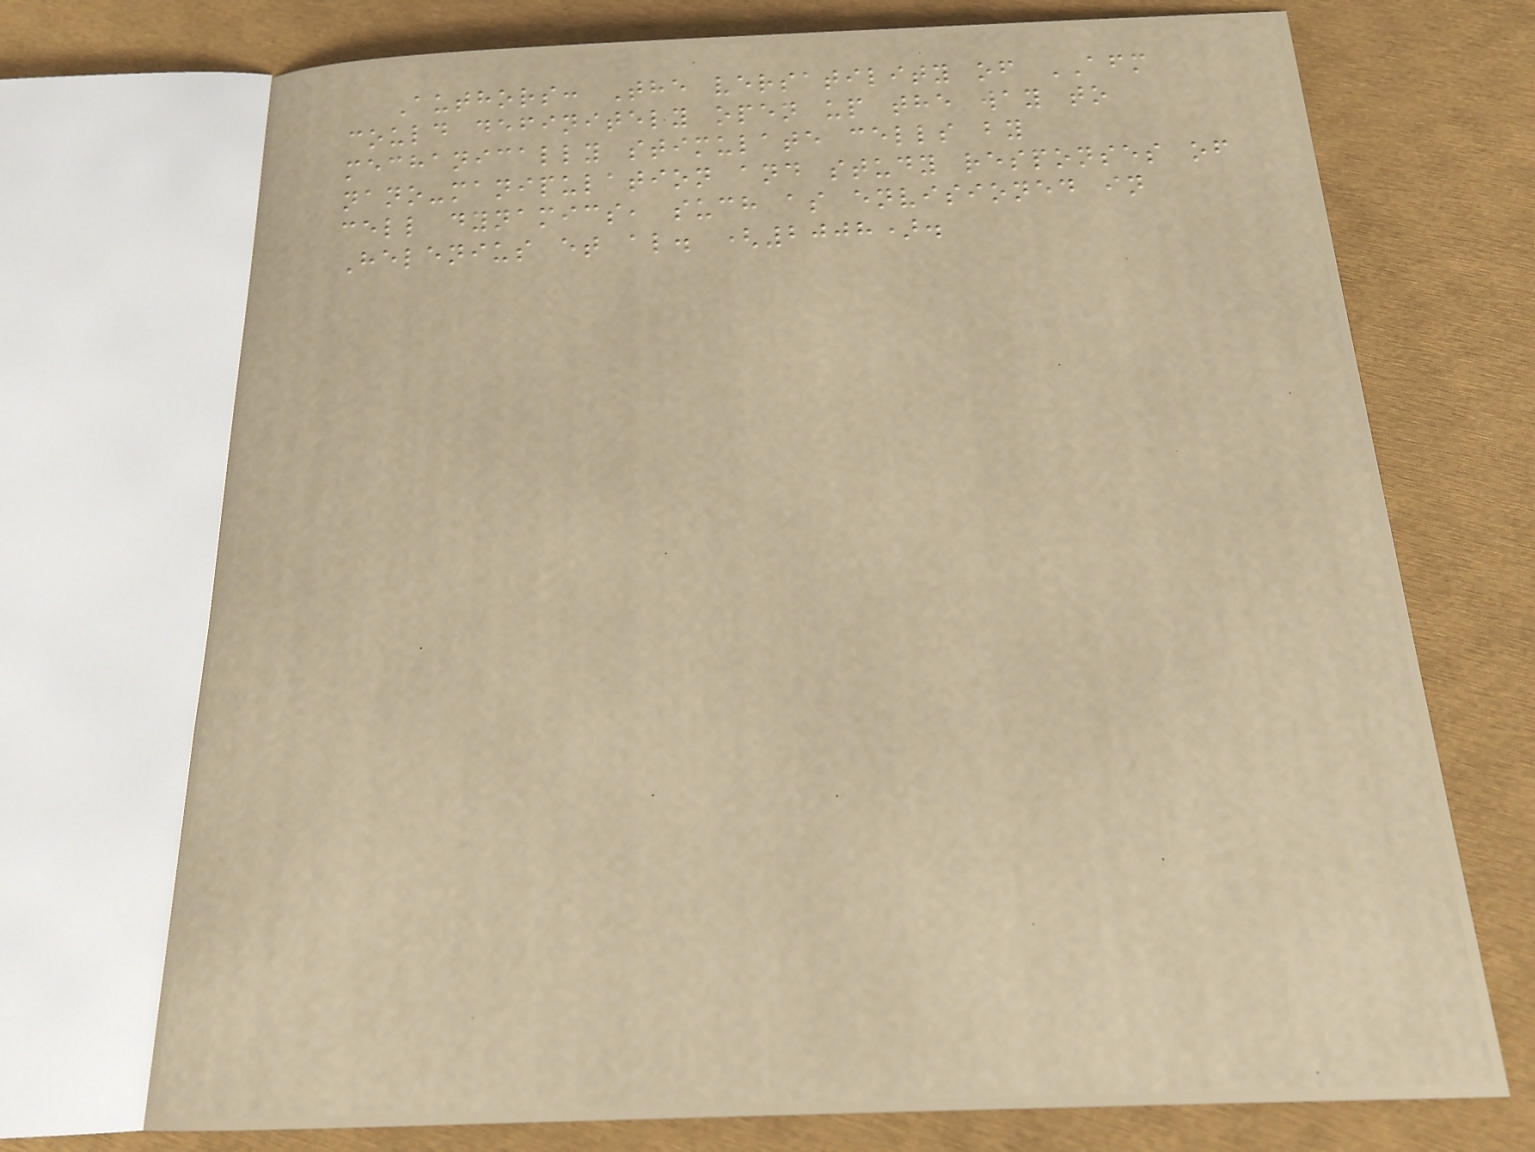Authors: The versatility of AFM
could definitely open up the way to
mechanically stimulate cells by
nano-manipulation and study responses of
cell dynamics, such as envisioned in
Helenius et al. (2008).
